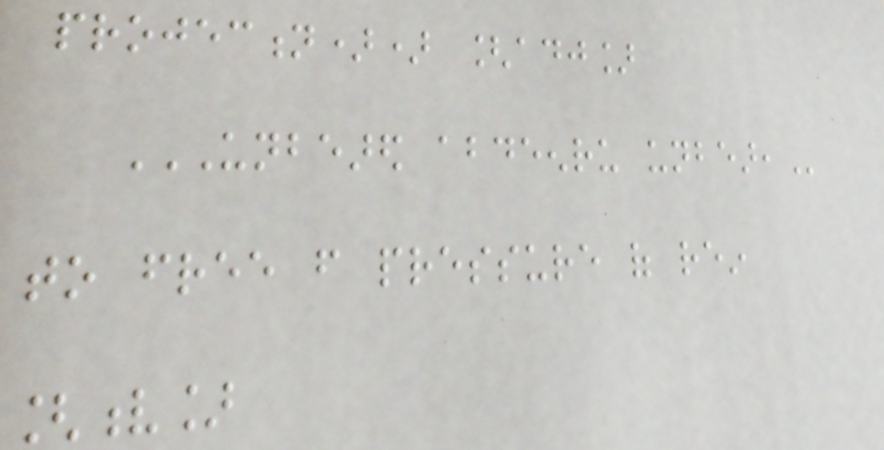projection)) [adj]
UNBEARED ABDEENRU UNBEAR,
to free from pressure of rein
[v]
